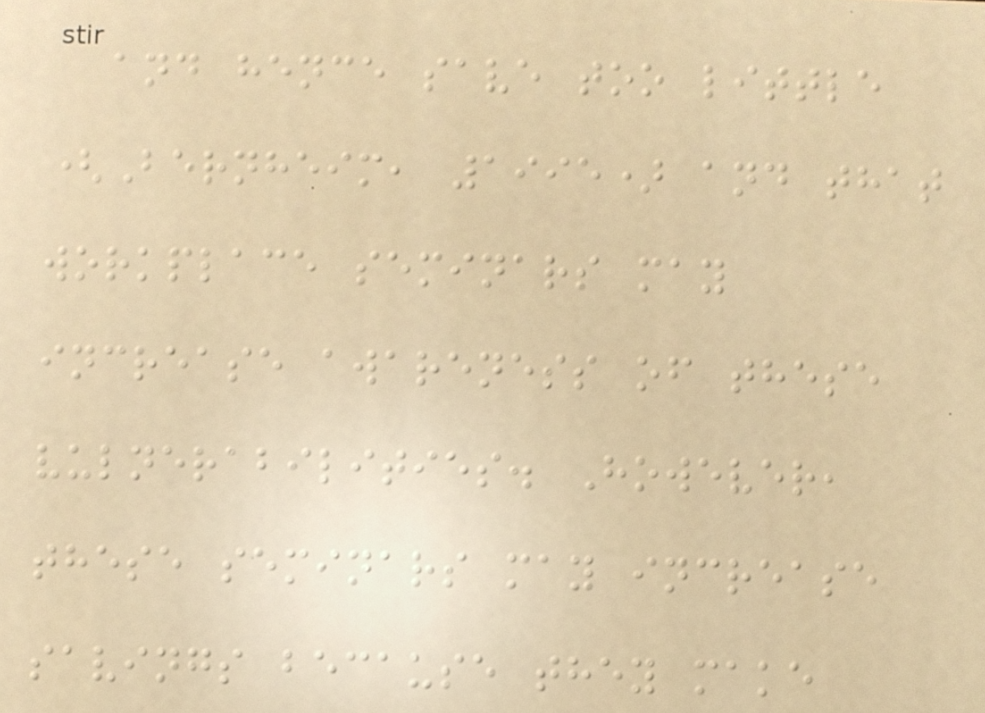and hence save too little
(Bernheim, 1995) and that
workplace seminars may
increase awareness of these
vulnerabilities. However,
these seminars may increase
savings because they make
